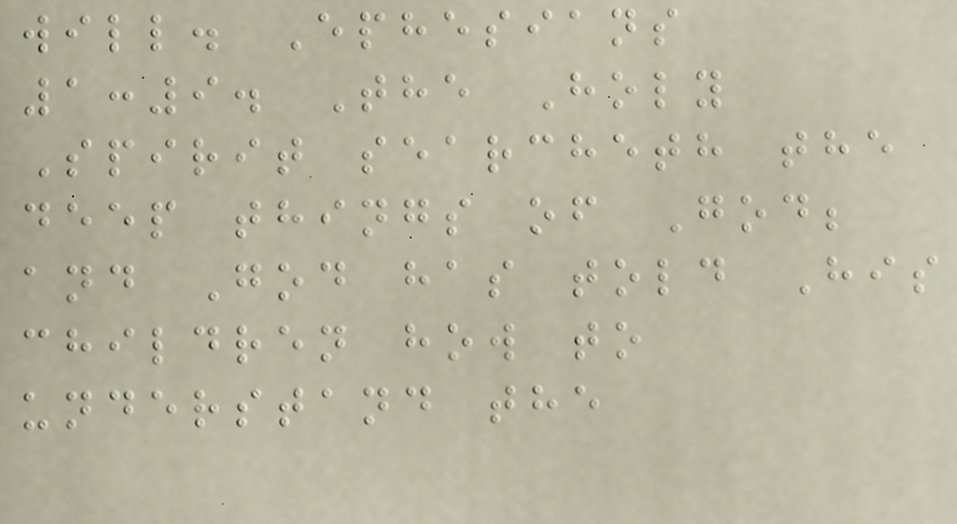will. Ephesians
1:9. The Holy
Spirit searcheth the
deep things of God;
and God has told His
children how to
understand the
